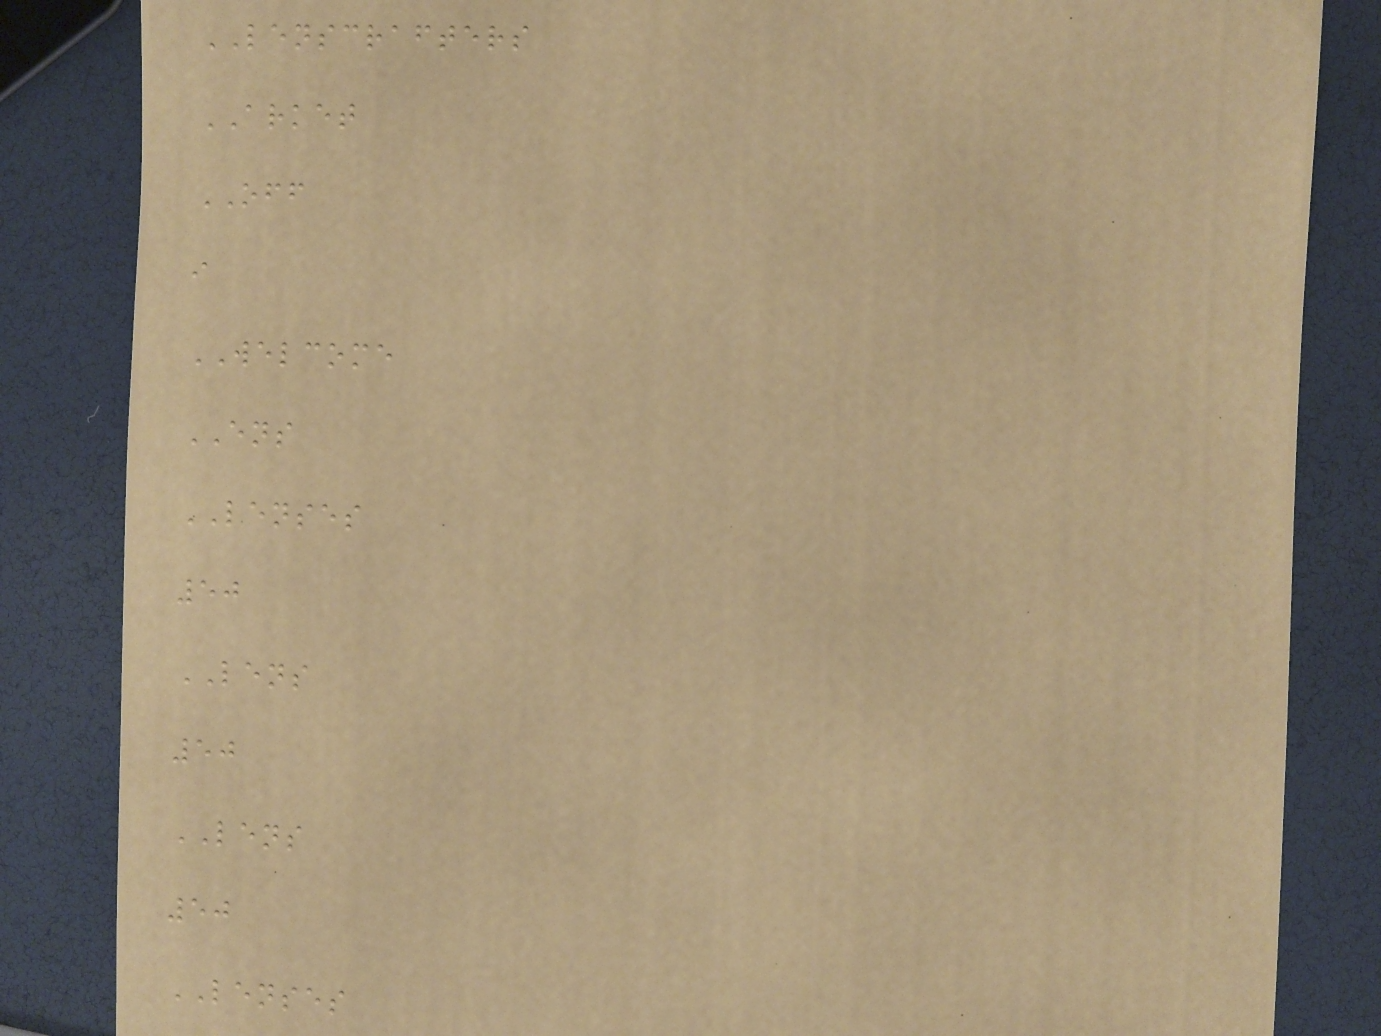LENSCRAFTERS
ARKET
OFF
i
WELCOME
ENS
LENSES
50
LENS
50
LENS
50
LENSES
